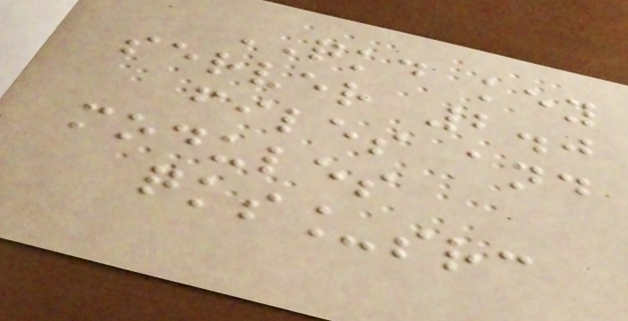QKD key
server 2.0
files and
modules
qks_src
